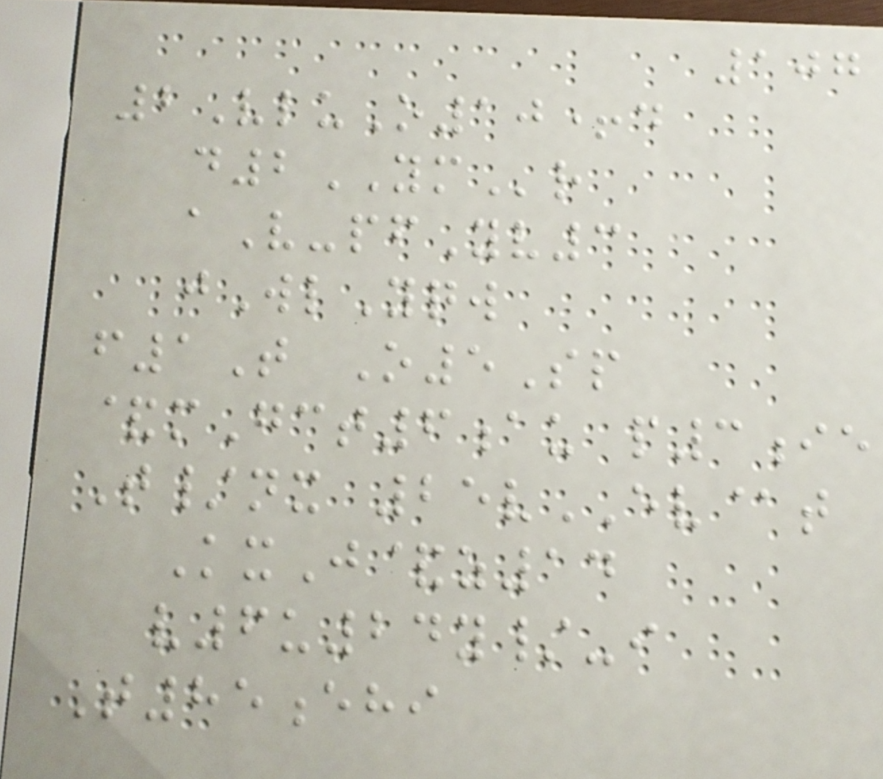107
2VluO10+d
d2YMr
aV-pfYv3
jWlYqw
f1T O5Sp
&mGct6au p3ie
T/nx 25vEV@t
KxJ&z14
v6u24y/-i
T85ehi
